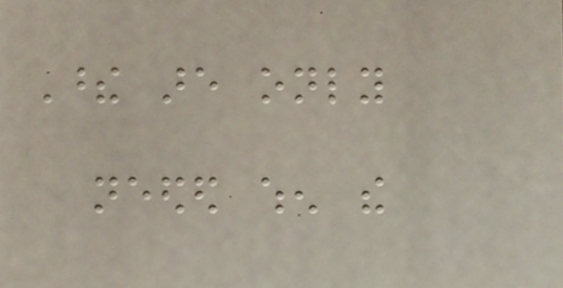These are only
needed when the
